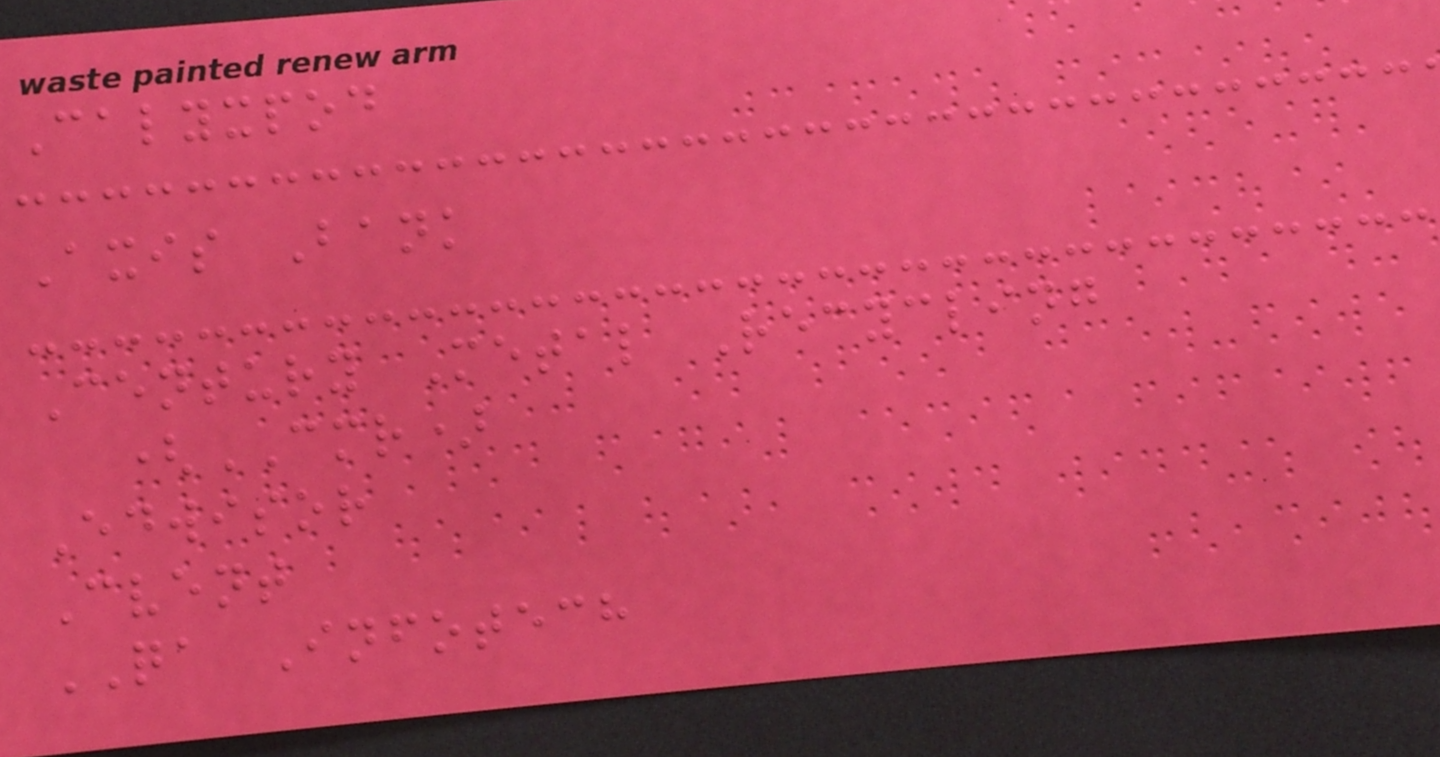Calyxpod
Axis Bank
Century Metal Recycling
(CMR)
Edwisor
Cvent
QA Infotech
